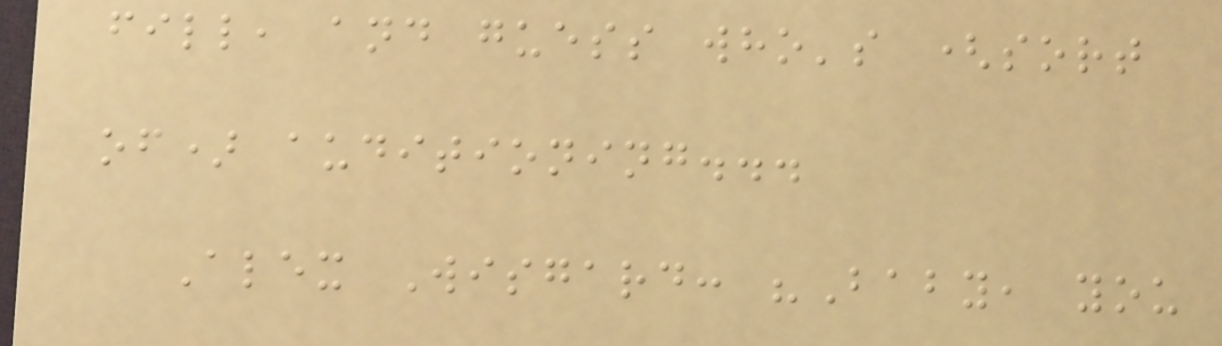fill, and guess who's (sort
of) auditioning...
Alex Wisgard: "Baby, you
